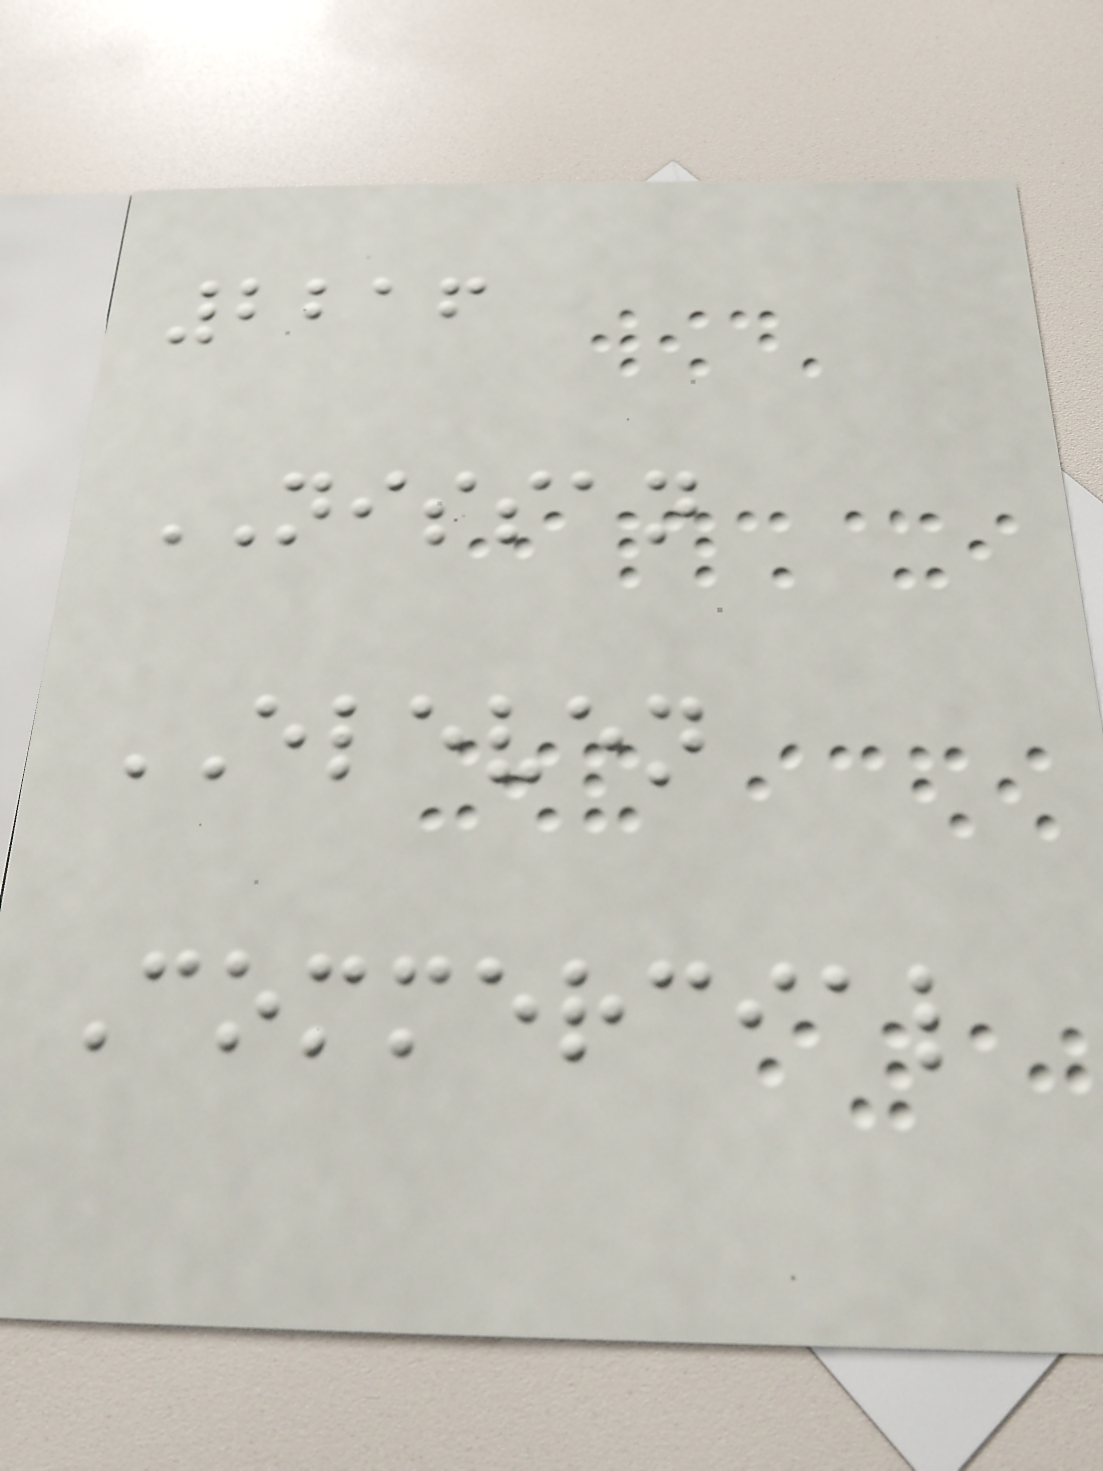2216
NISSAN
ELEVEN
Commercial
